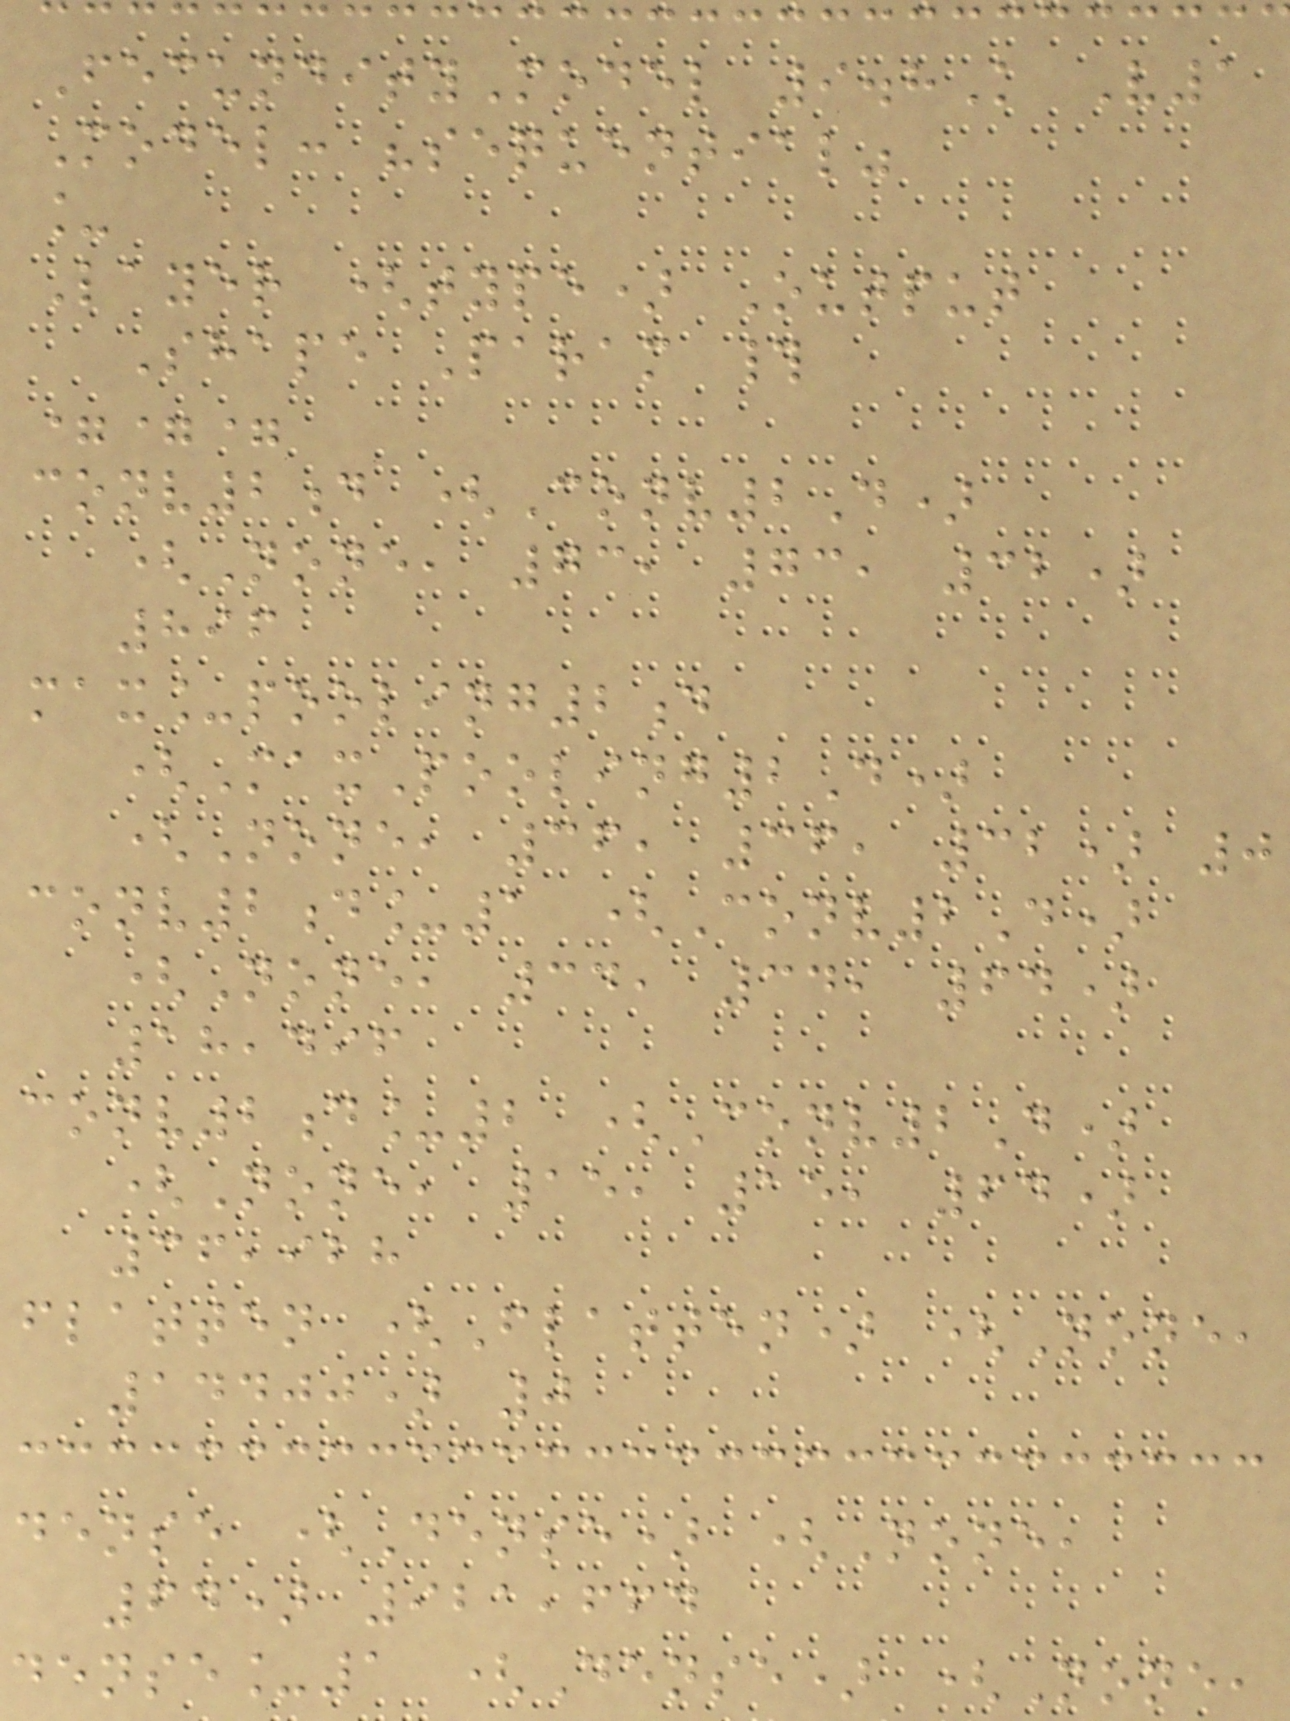FecundityModel 9.8K V1
Model: "sequential"
_
Layer (type) Output
Shape Param #
===
conv2d (Conv2D)
(None, 73, 73, 32)
896
max_pooling2d
(MaxPooling2D)
(None, 36, 36, 32) 0
conv2d_1 (Conv2D)
(None, 34, 34, 64)
18,496
conv2d_2 (Conv2D)
(None, 15, 15, 64)
36,928
flatten (Flatten) (None,
14400) 0
dense (Dense) (None,
64) 921,664
dense_1 (Dense) (None,
